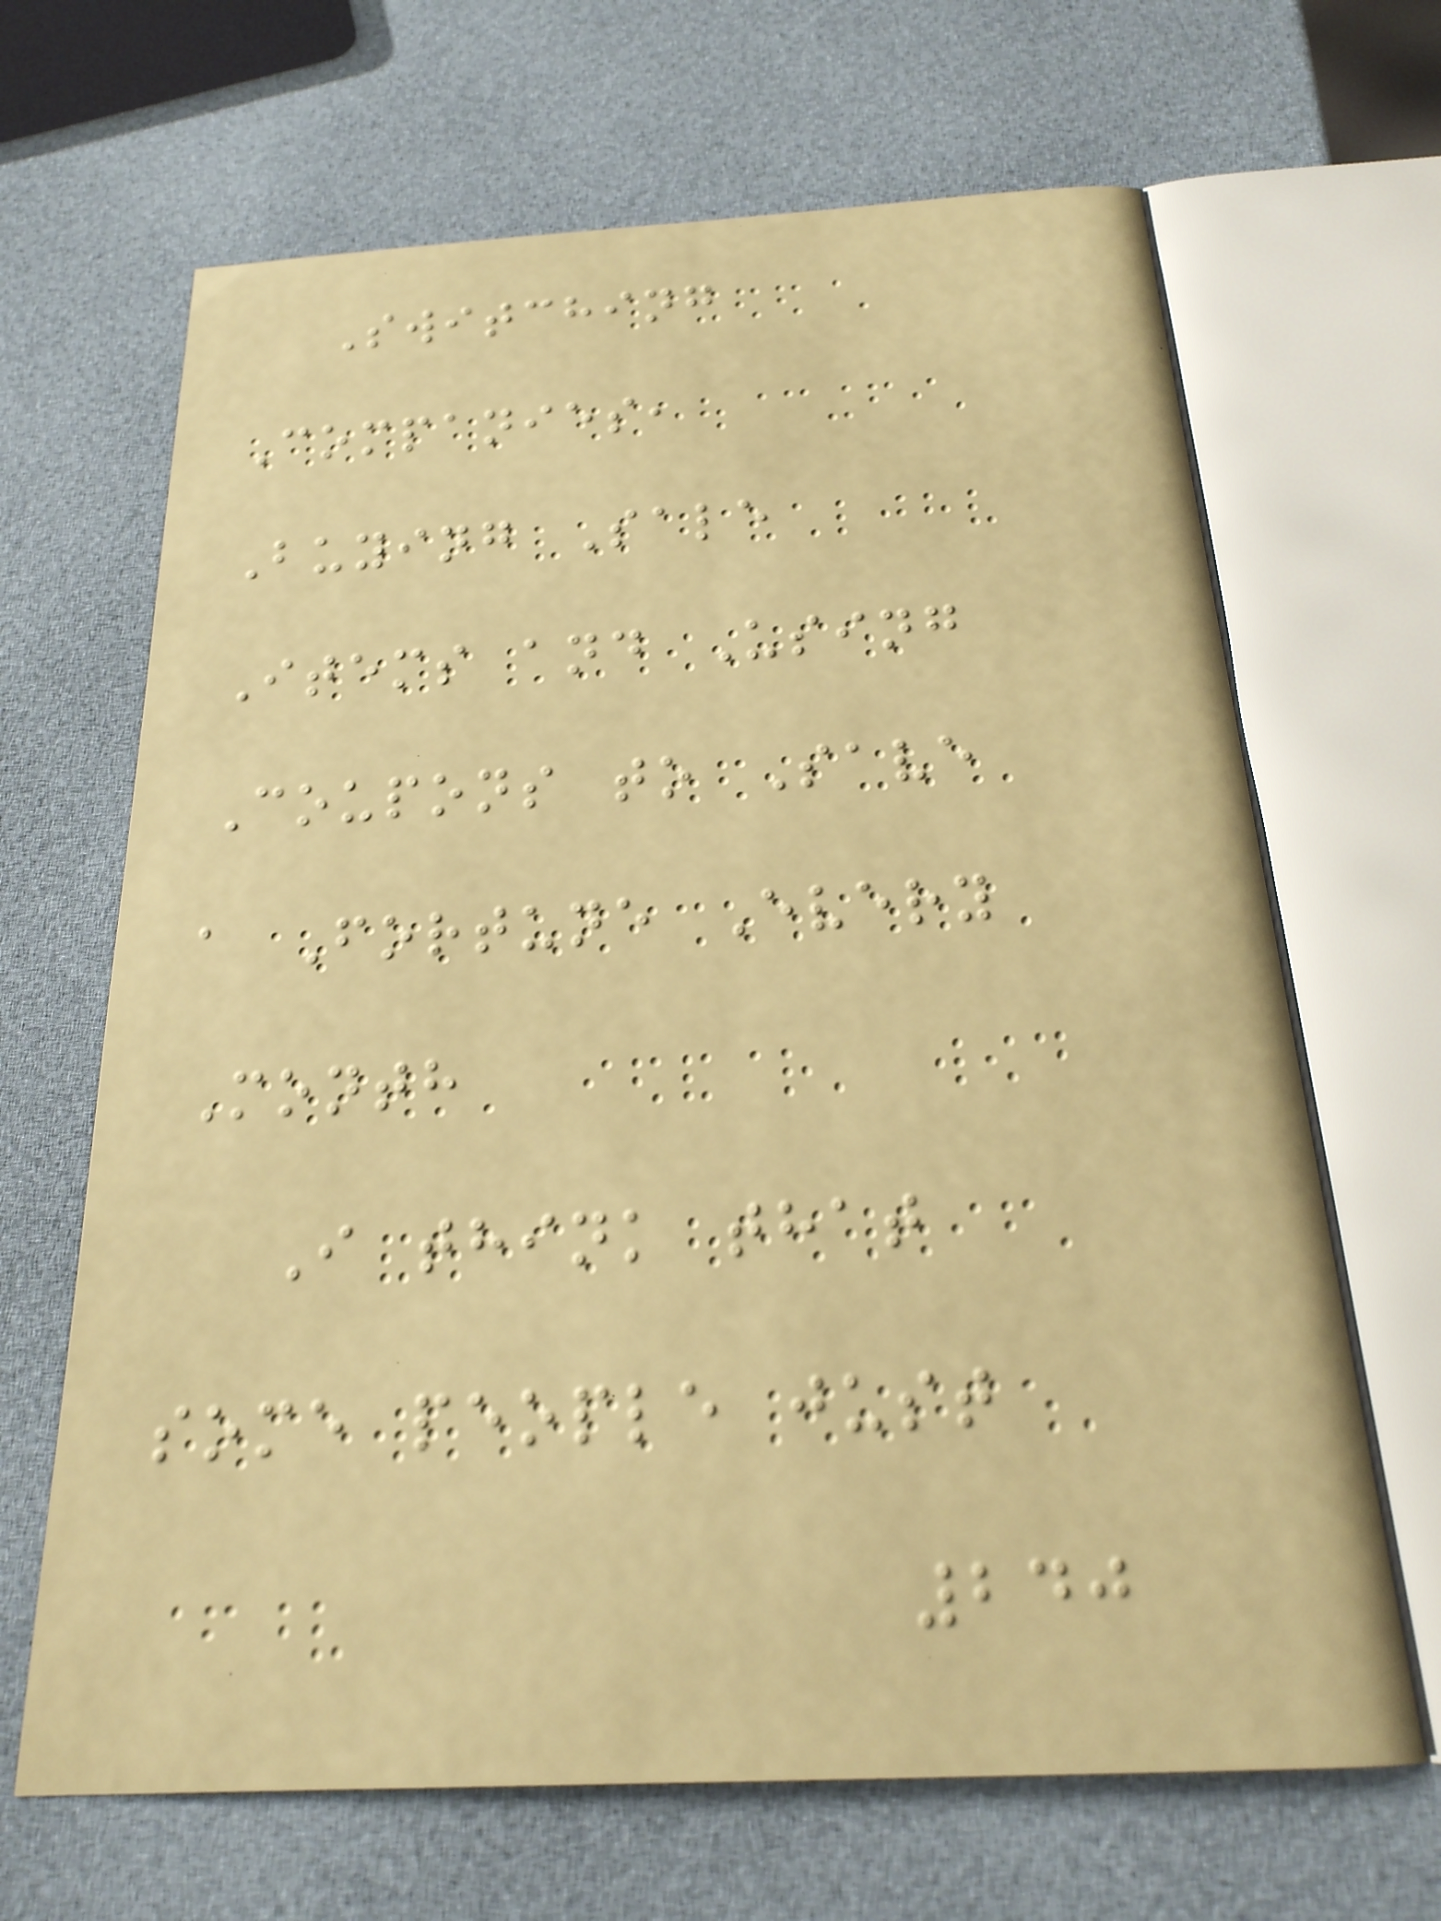Switching
Companies,
Buying Sale
Items and Using
Coupons to Save
a Fortune Every
Month
I think that
some people just
240
